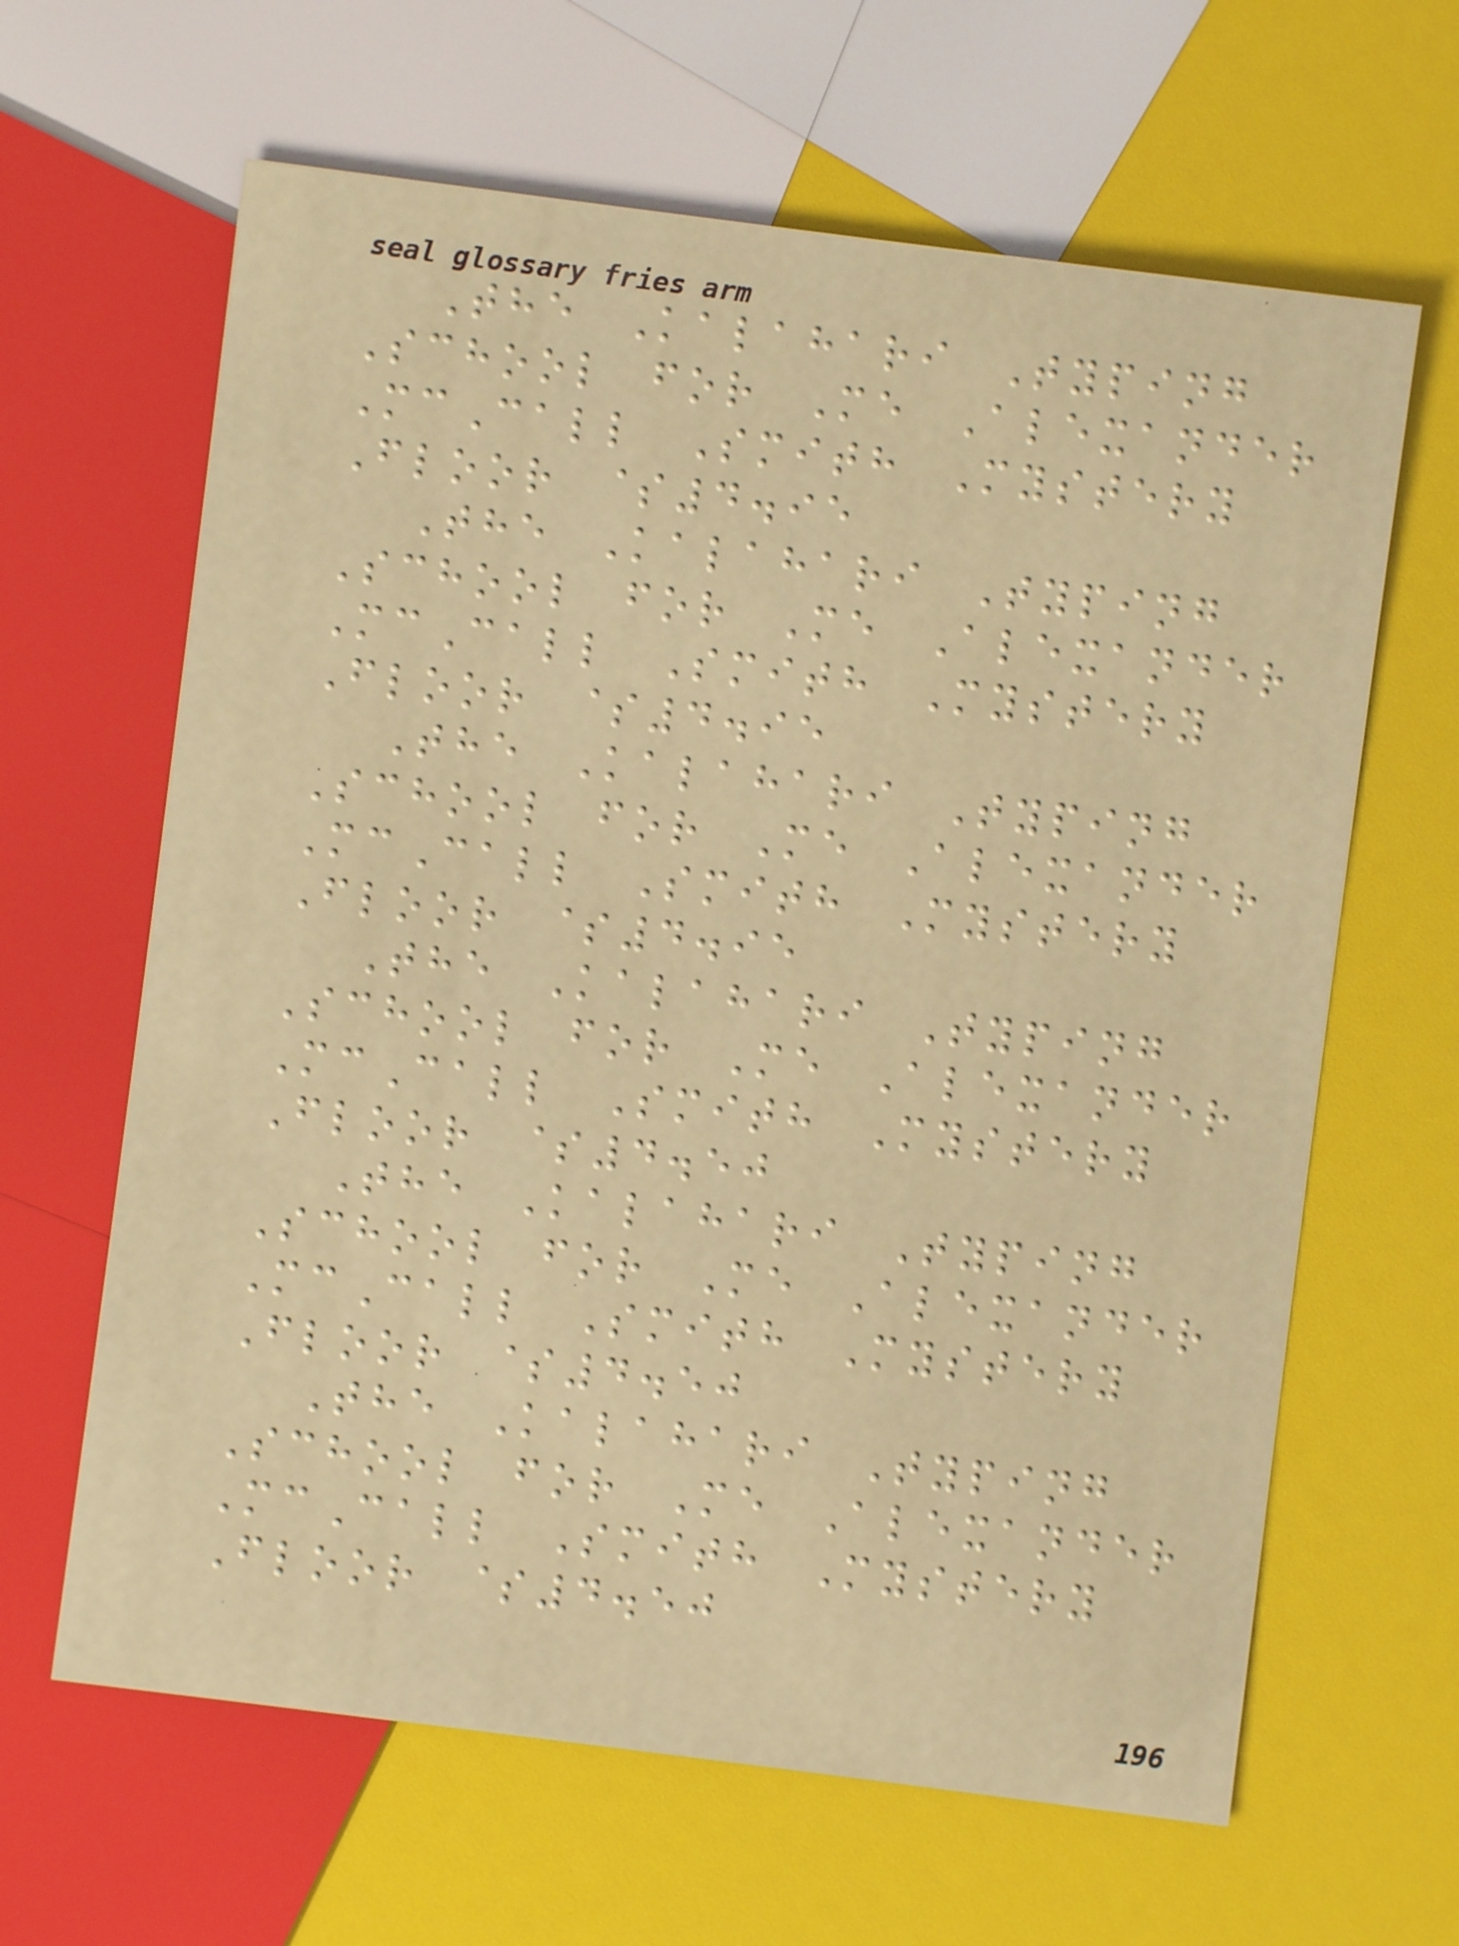The Kalahari Typing
School for Me Alexander
McCall Smith Mystery
Floor $4.95
The Kalahari Typing
School for Me Alexander
McCall Smith Mystery
Floor $4.95
The Kalahari Typing
School for Me Alexander
McCall Smith Mystery
Floor $4.95
The Kalahari Typing
School for Me Alexander
McCall Smith Mystery
Floor $4.50
The Kalahari Typing
School for Me Alexander
McCall Smith Mystery
Floor $4.50
The Kalahari Typing
School for Me Alexander
McCall Smith Mystery
Floor $4.50
